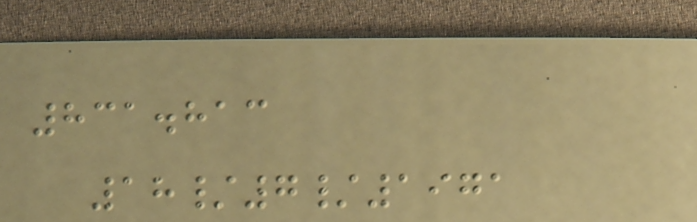831.813
18/7/1971
